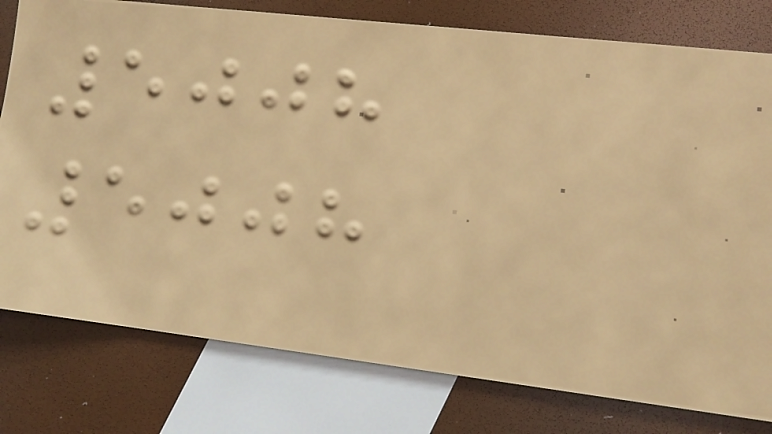5008
5008
